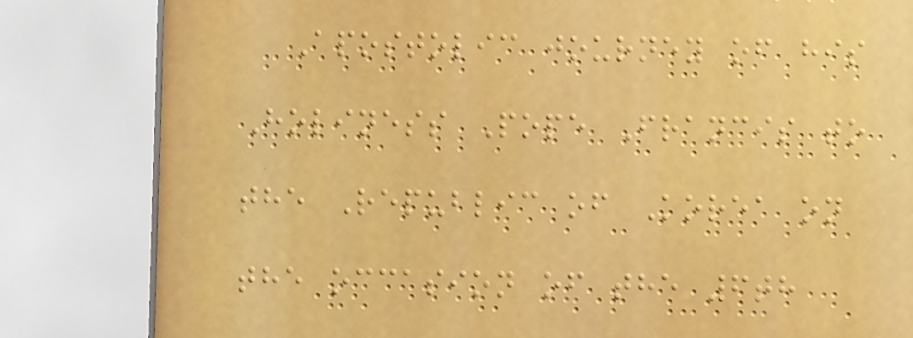Apostolic journey of his
Holiness Pope Francis to
the Republic of Korea on
the occasion of the 6th
